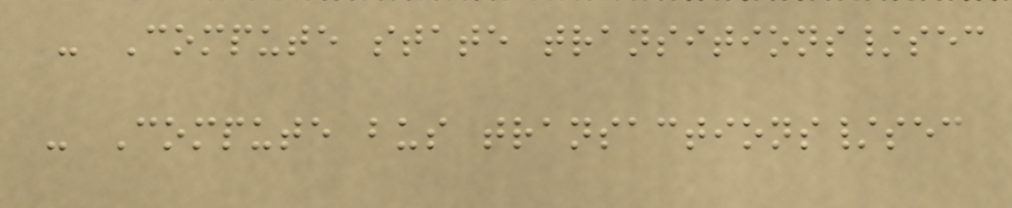- Compute state transitions/sec
- Compute bus transactions/sec
